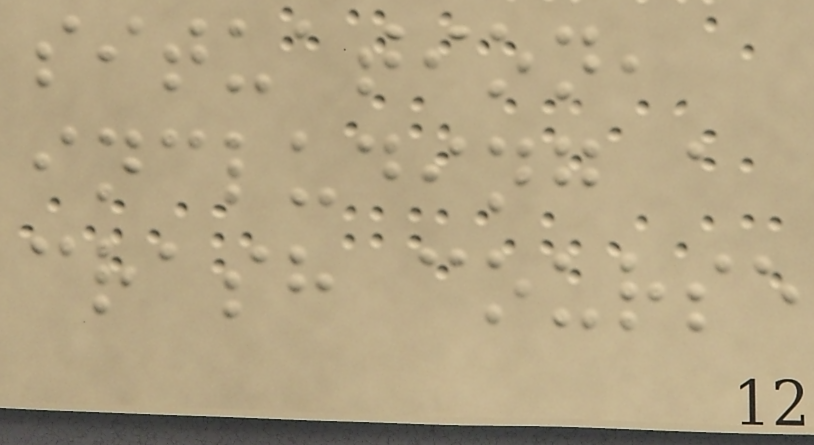situation,
including a
crash course
